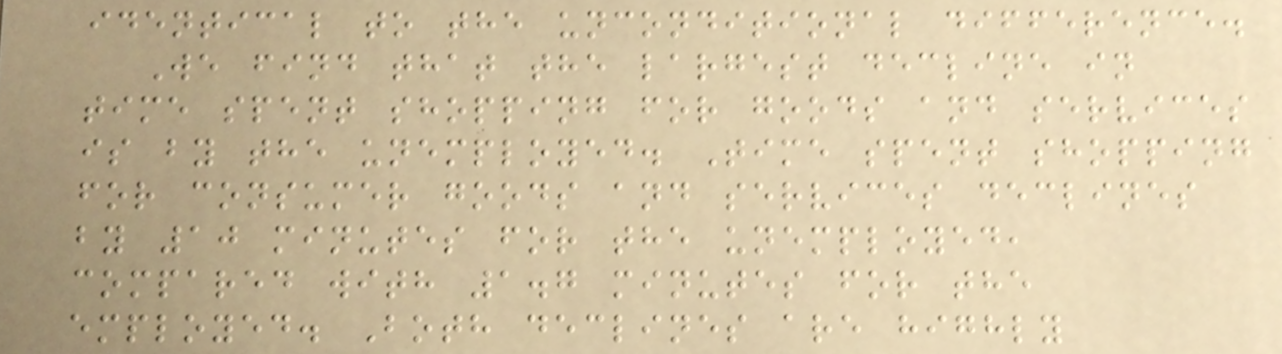identical to the unconditional difference.
We find that the largest decline in
time spent shopping for goods and services
is by the unemployed. Time spent shopping
for consumer goods and services declines
by 10 minutes for the unemployed,
compared with 1.7 minutes for the
employed. Both declines are highly
